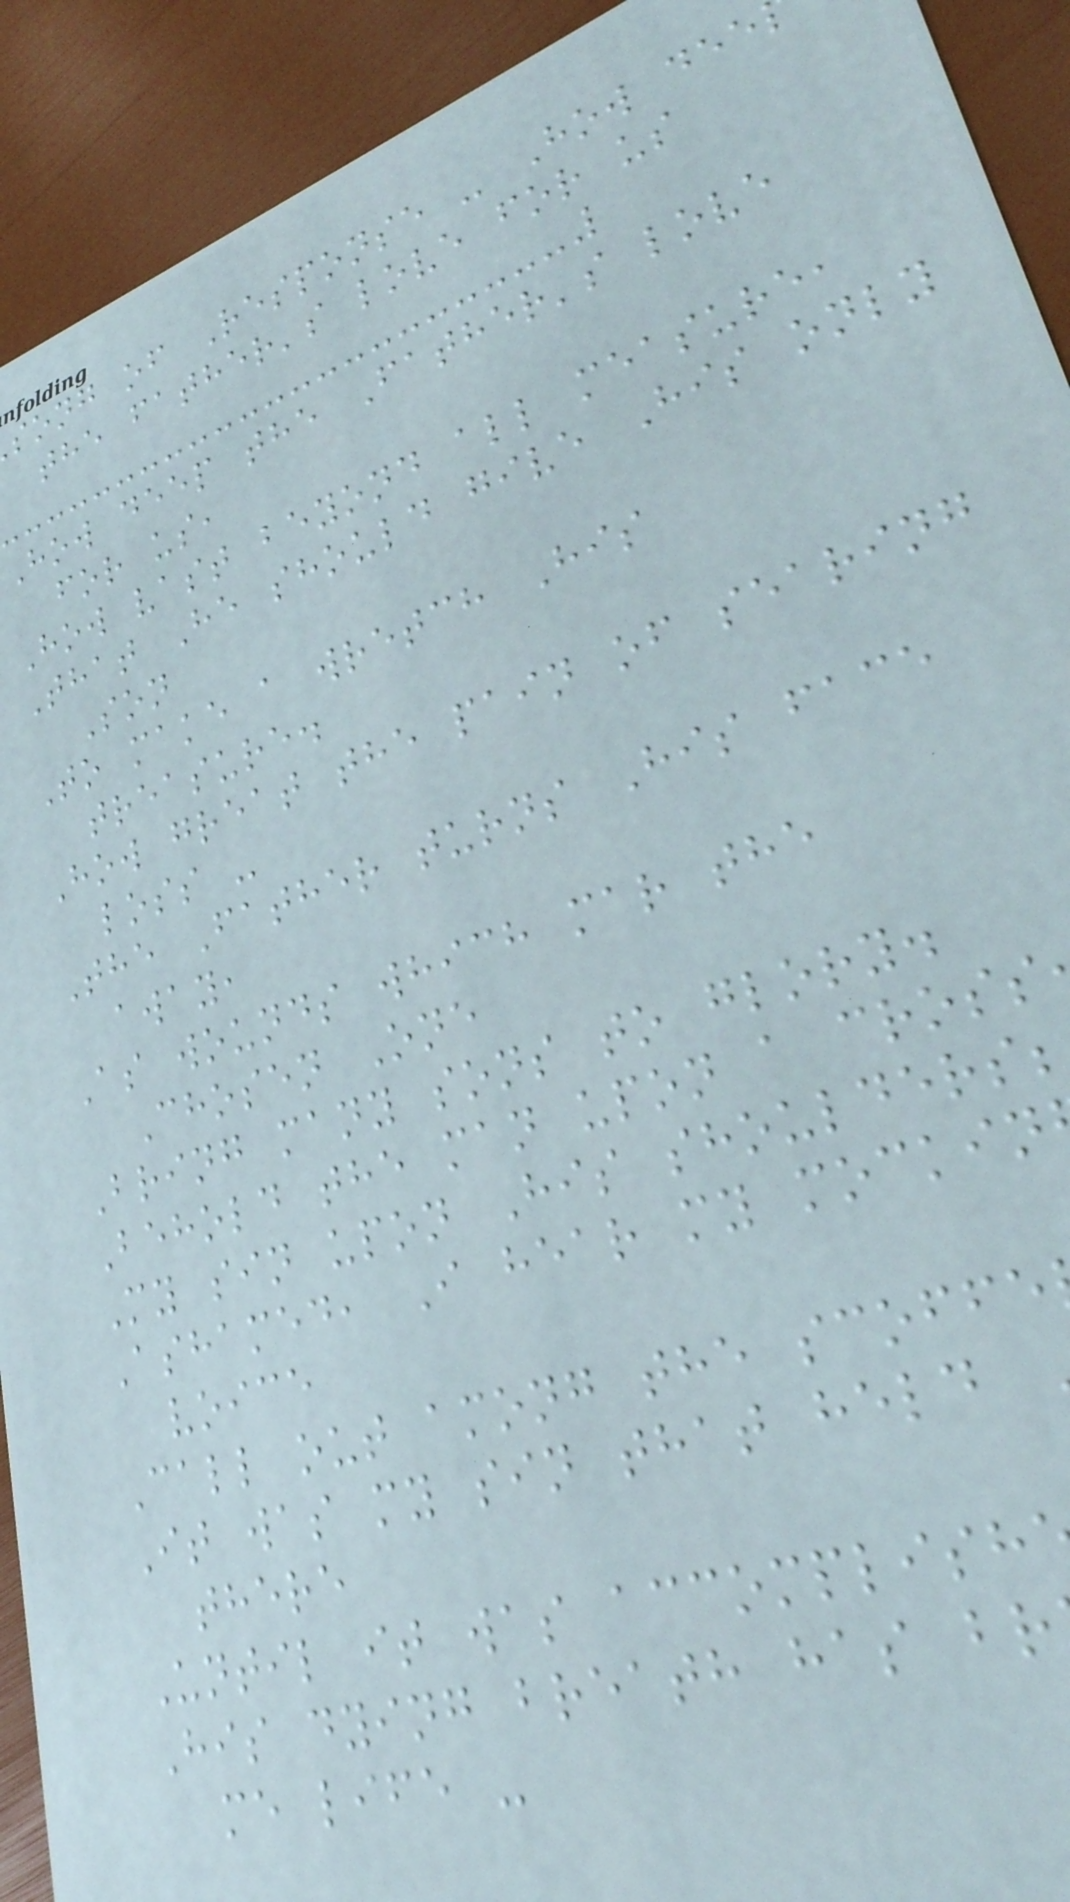song of Response - How dee
the father's love for us
How deep the Father's love
for us,
How vast beyond all measure,
That He should give His only
Son
To make a wretch His
treasure.
How great the pain of searing
loss -
The Father turns His face
away,
As wounds which mar the
Chosen One
Bring many sons to glory.
Behold the man upon a cross
My sin upon His shoulders;
Ashamed, I hear my mockin
voice
Call out among the scoffe
It was my sin that held
there
Until it was accomplish
His dying breath has br
me life -
